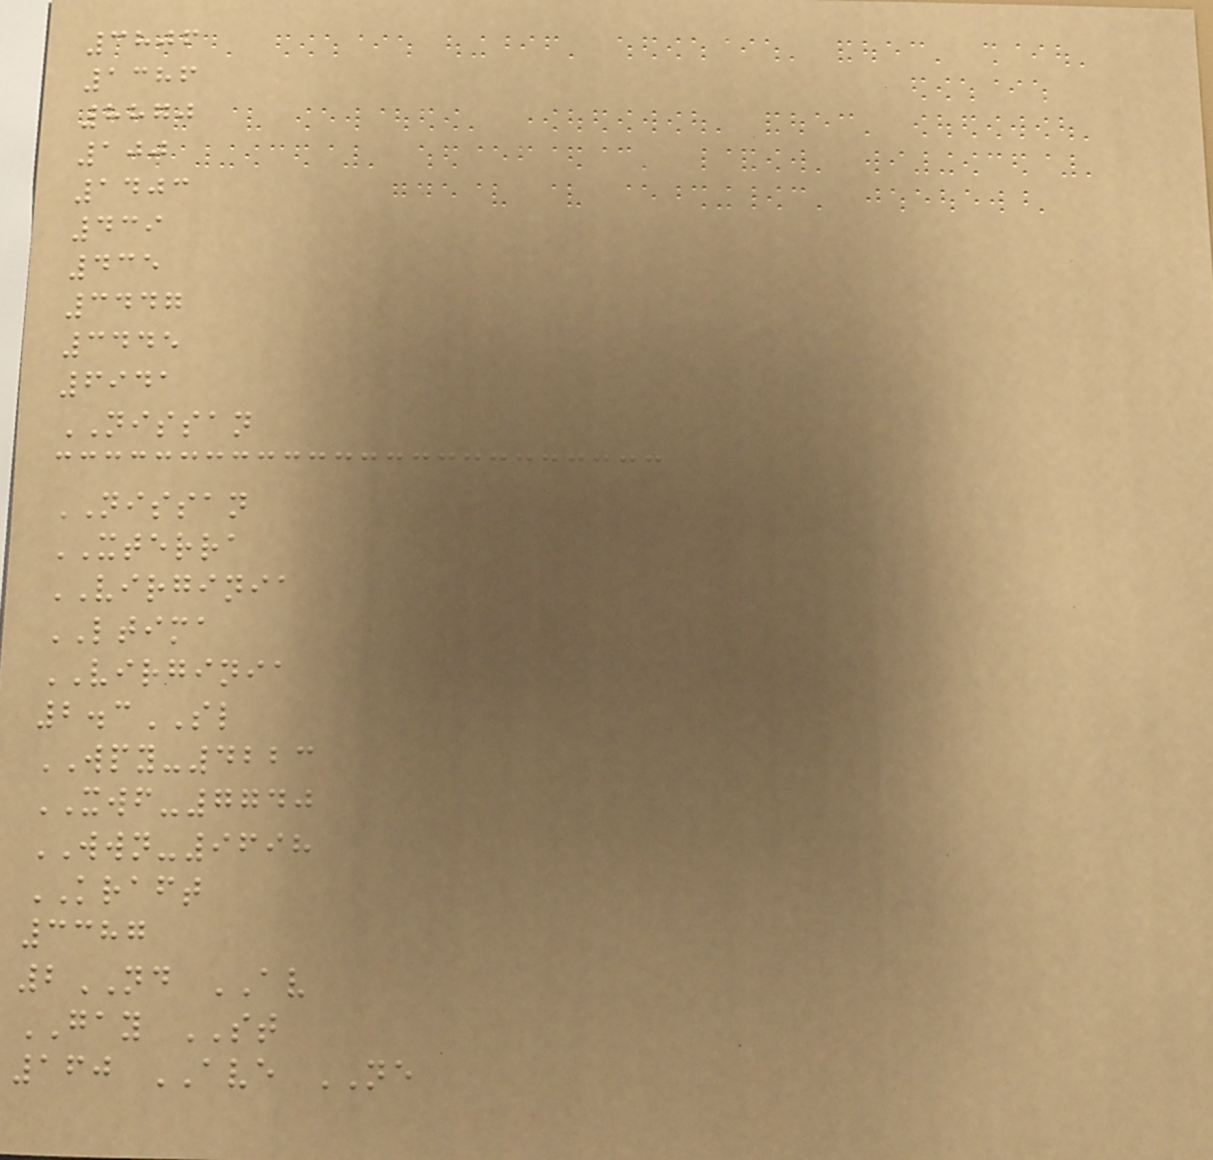3806
1386
8870
100
1403
439
435
3447
3445
6941
NISSAN
NISSAN
XTERRA
VIRGINIA
LTIMA
VIRGINIA
2.3SL
WPY-4223
XWF-7740
WWN-9698
KRAFT
3387
2ND AV
GAY ST
160 AVE NE
